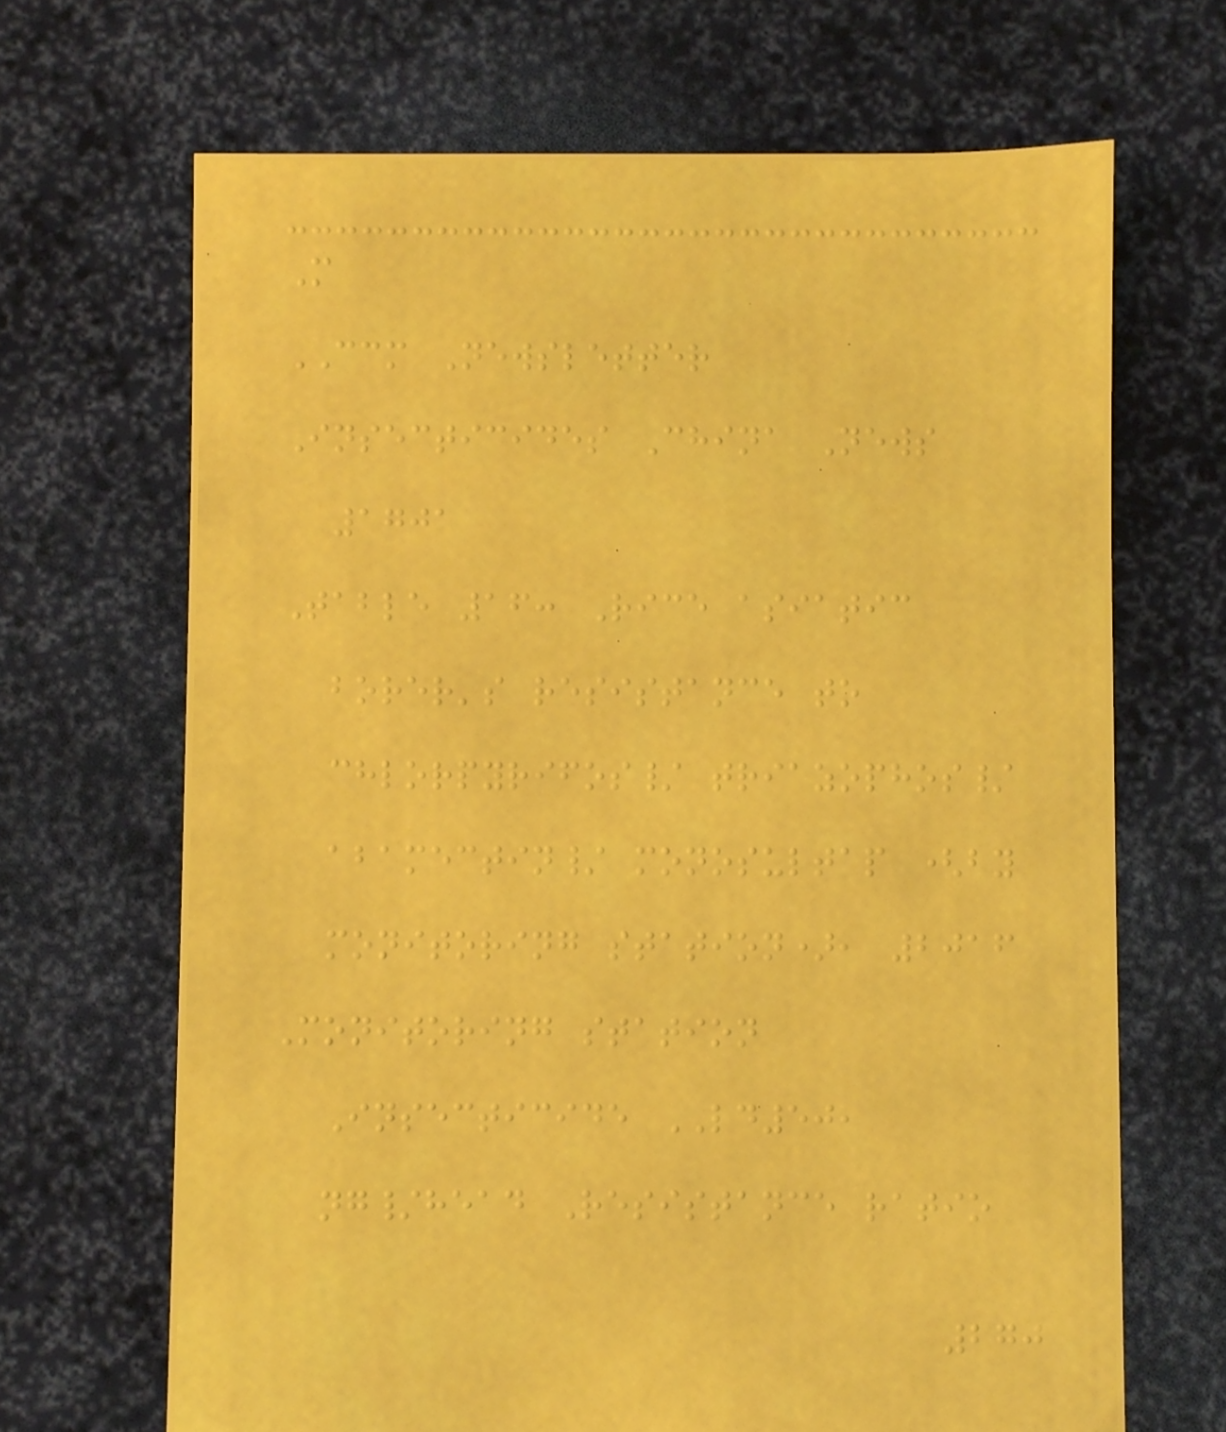M
CCM Newsletter
Insecticides China News
1701
Table 16: Rice asiatic
borer's resistance to
chlorpyrifos/ triazophos/
abamectin/ monosultap (by
monitoring station), 2016
Monitoring station
Insecticide LD50,
ng/head Resistance ratio
270
